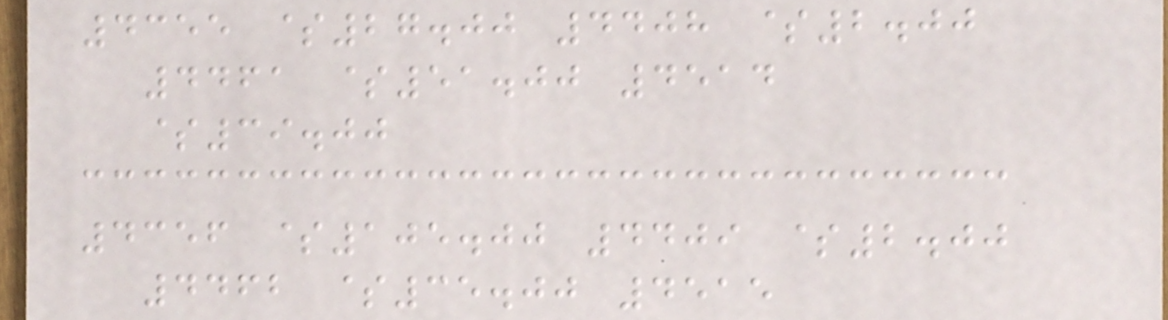4355 $27.00 4408 $2.00
4461 $51.00 4514
$39.00
4356 $105.00 4409 $2.00
4462 $35.00 4515
